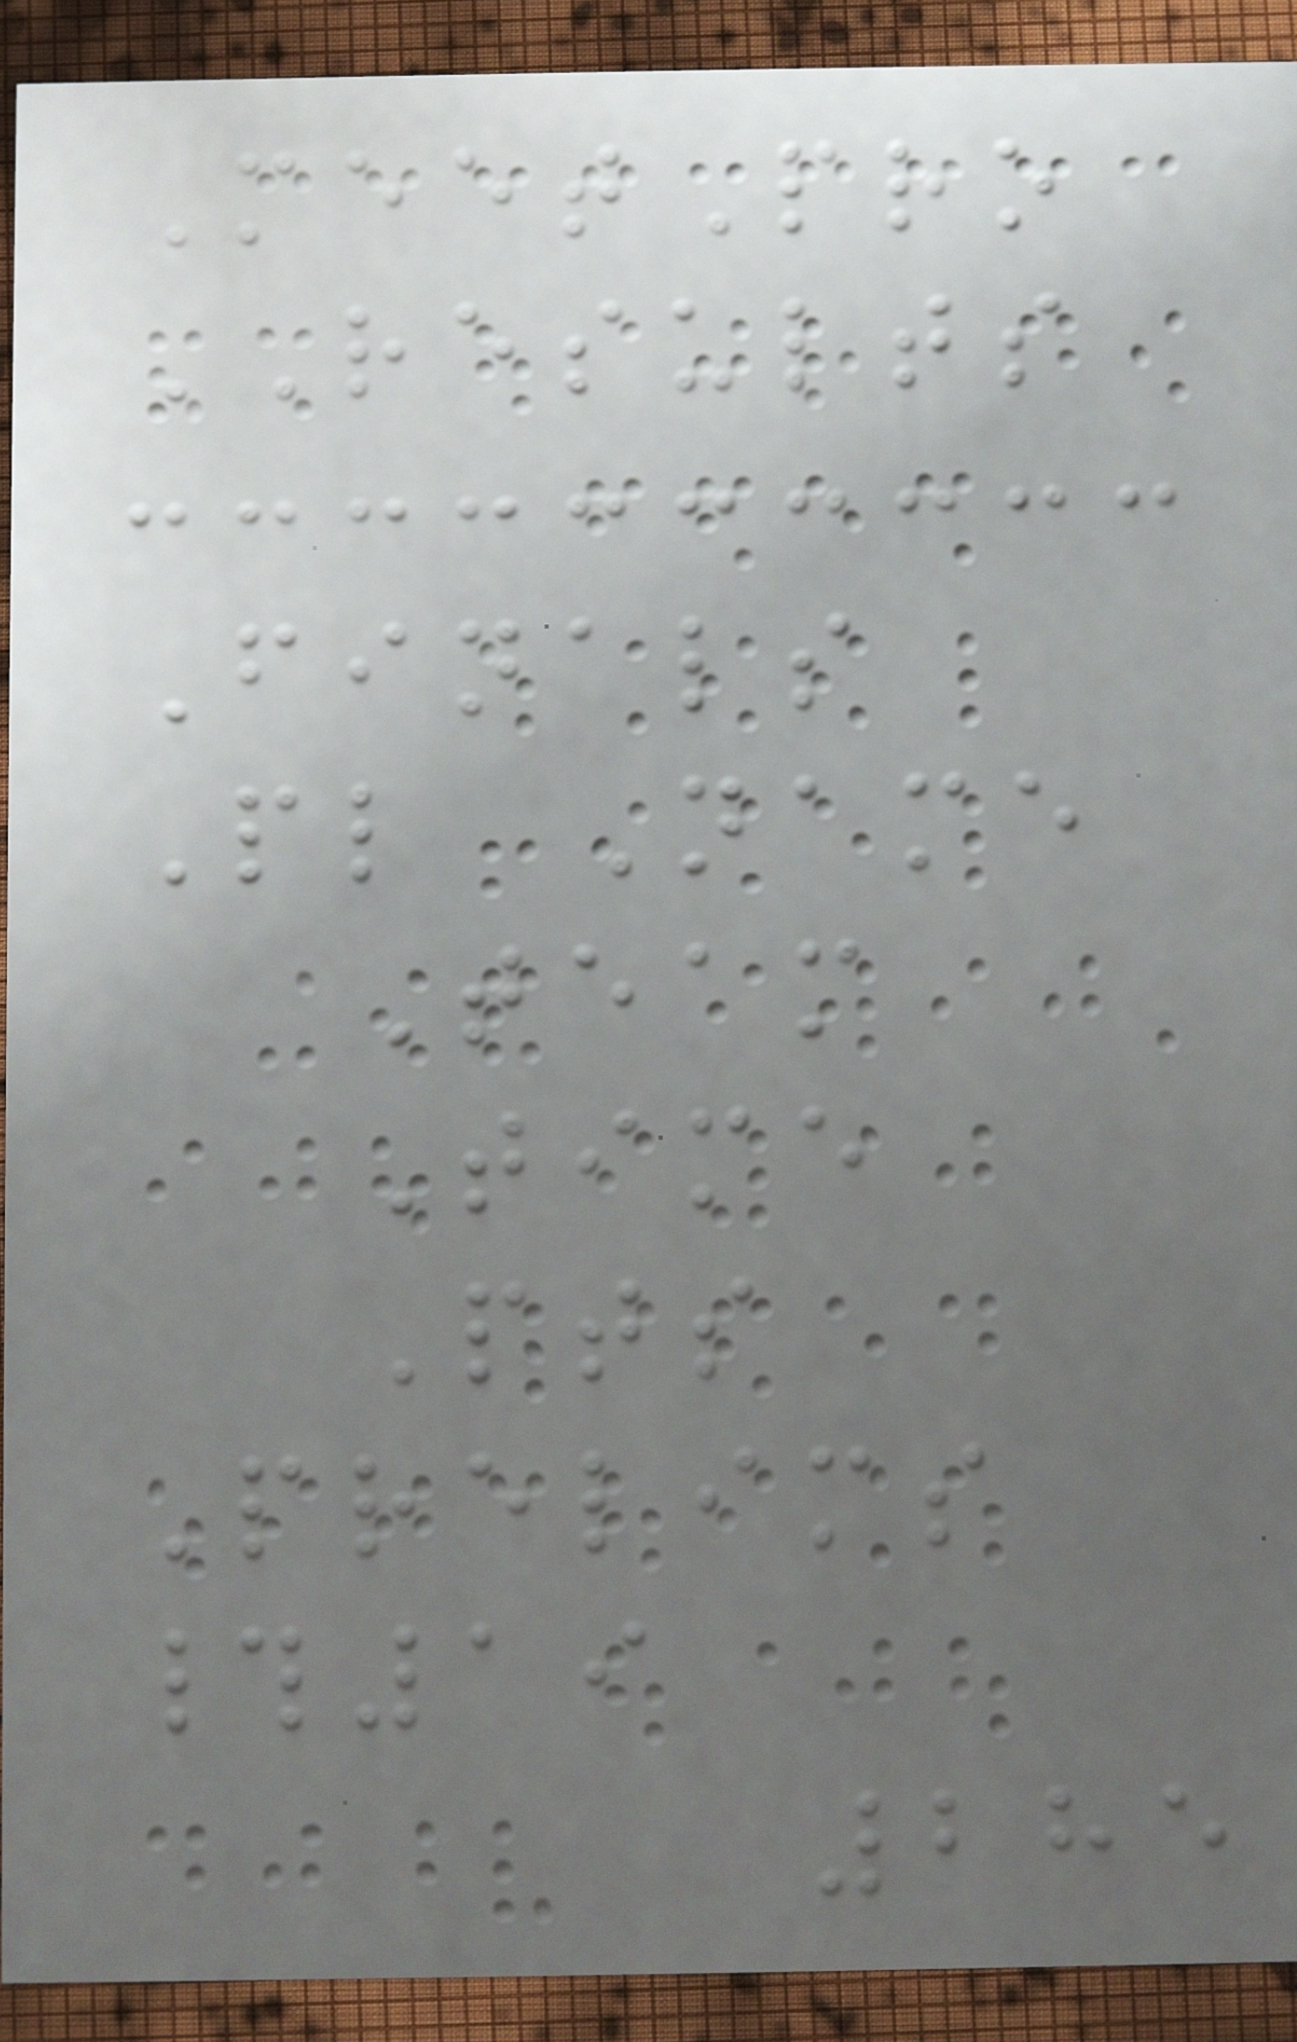MeetPro
RESULTS
Finals
Pl Name
Team
Time
Pts
Prelims
#19
285
